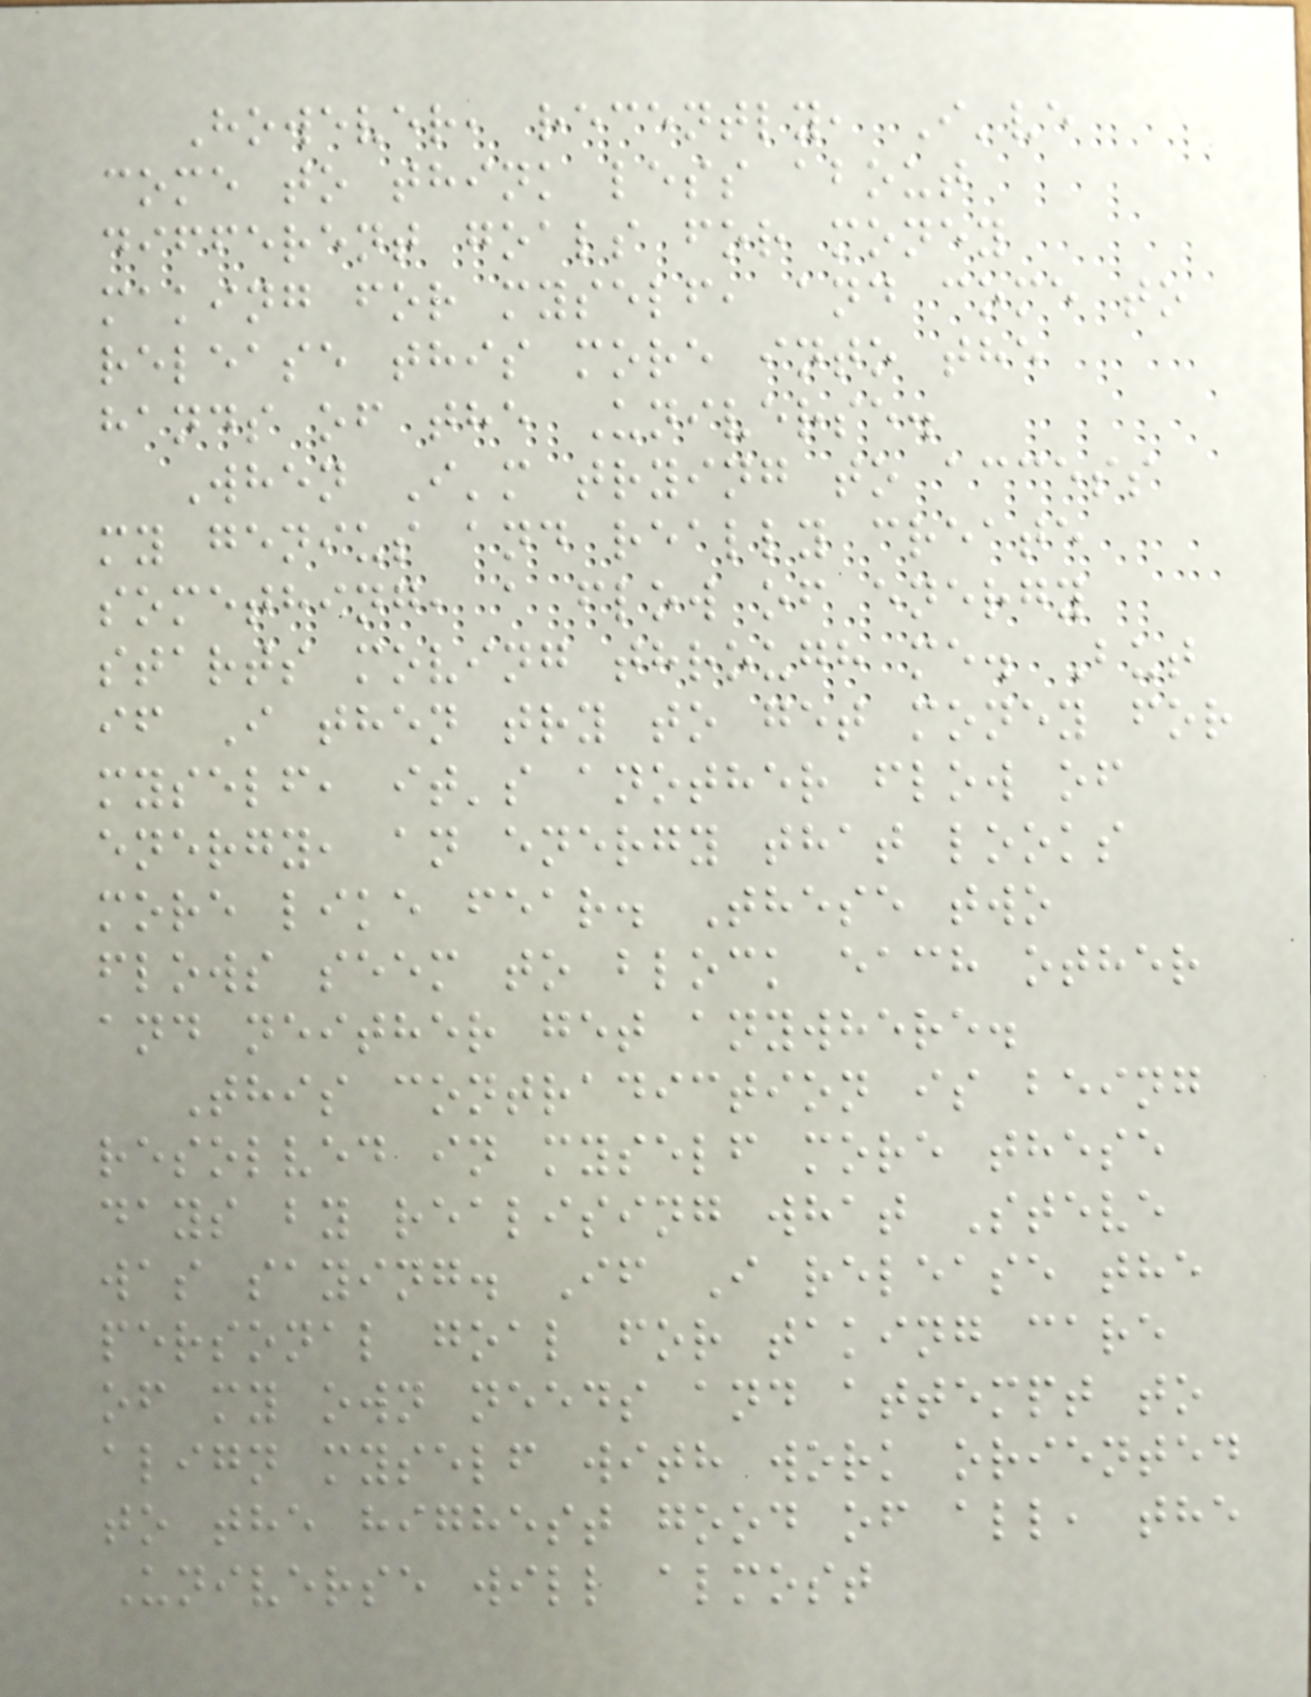However, recently, I've
come to think less about
different goals for money
making for myself, and come to
release this more into the
hands of the Universe.
When I'm trying to access
my genius and really create
something, a flow of energy
starts moving through me. But
if I then try to get money for
myself, it's another flow of
energy, an energy that looks
more like fear. These two
flows seem to block each other
and neither get anywhere.
This contradiction is being
resolved in myself more these
days by realising what Steve
was saying. If I release the
personal goal for taking care
of my own needs and attempt to
align myself with work oriented
to the highest good of all, the
Universe will almost
